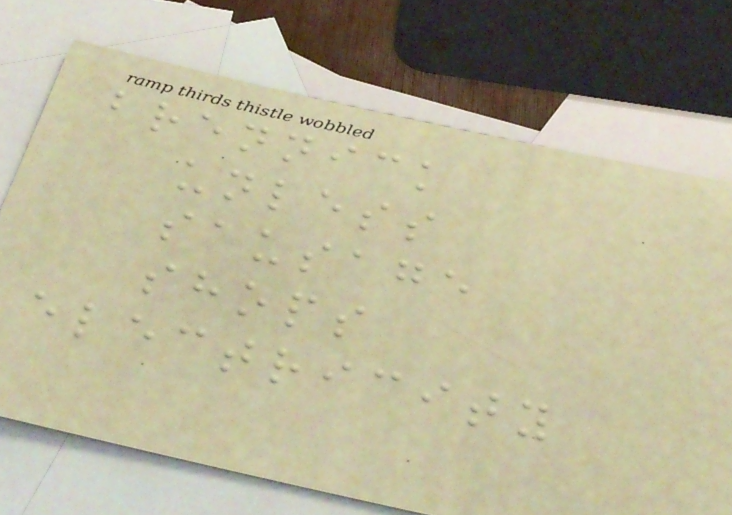brennick
unless
sausage
shops
electricity
